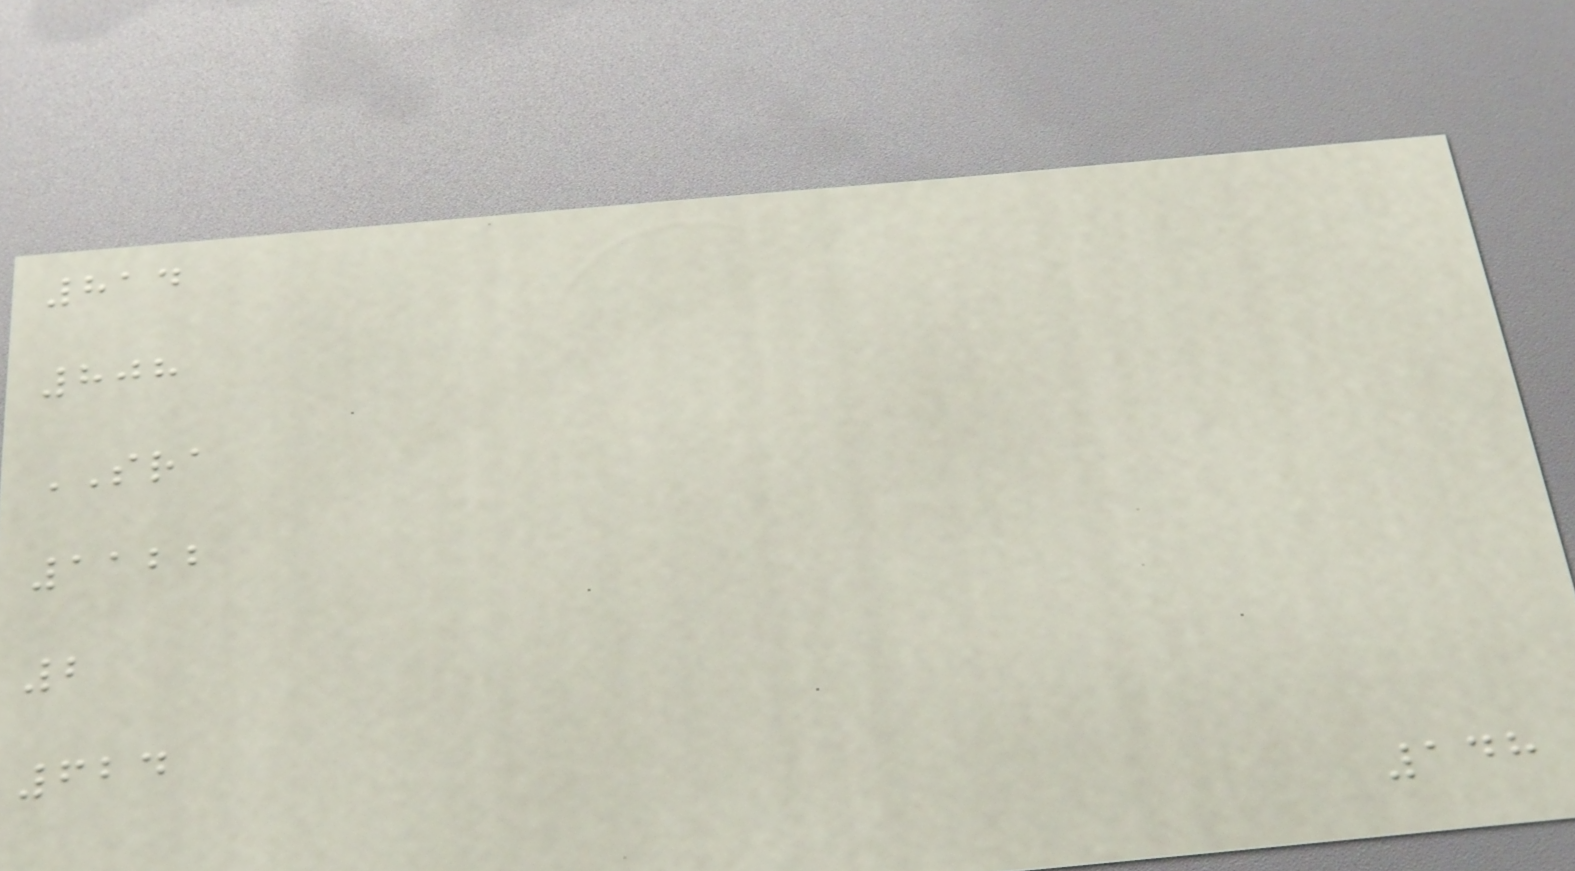814
808
SRA
1122
2
624
148
